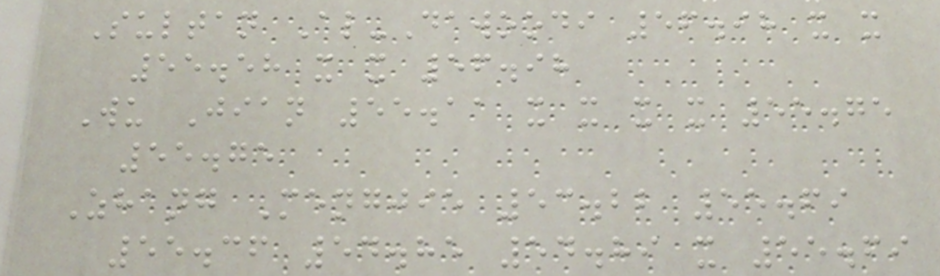Sultan Al-Dawoodi 56.98 x x
55.58 x x 56.98
Wu Jian 55.11 x x x x 55.75
55.75
Zhang Mengjie 53.22 55.69
55.36 54.85 54.89 x 55.69
